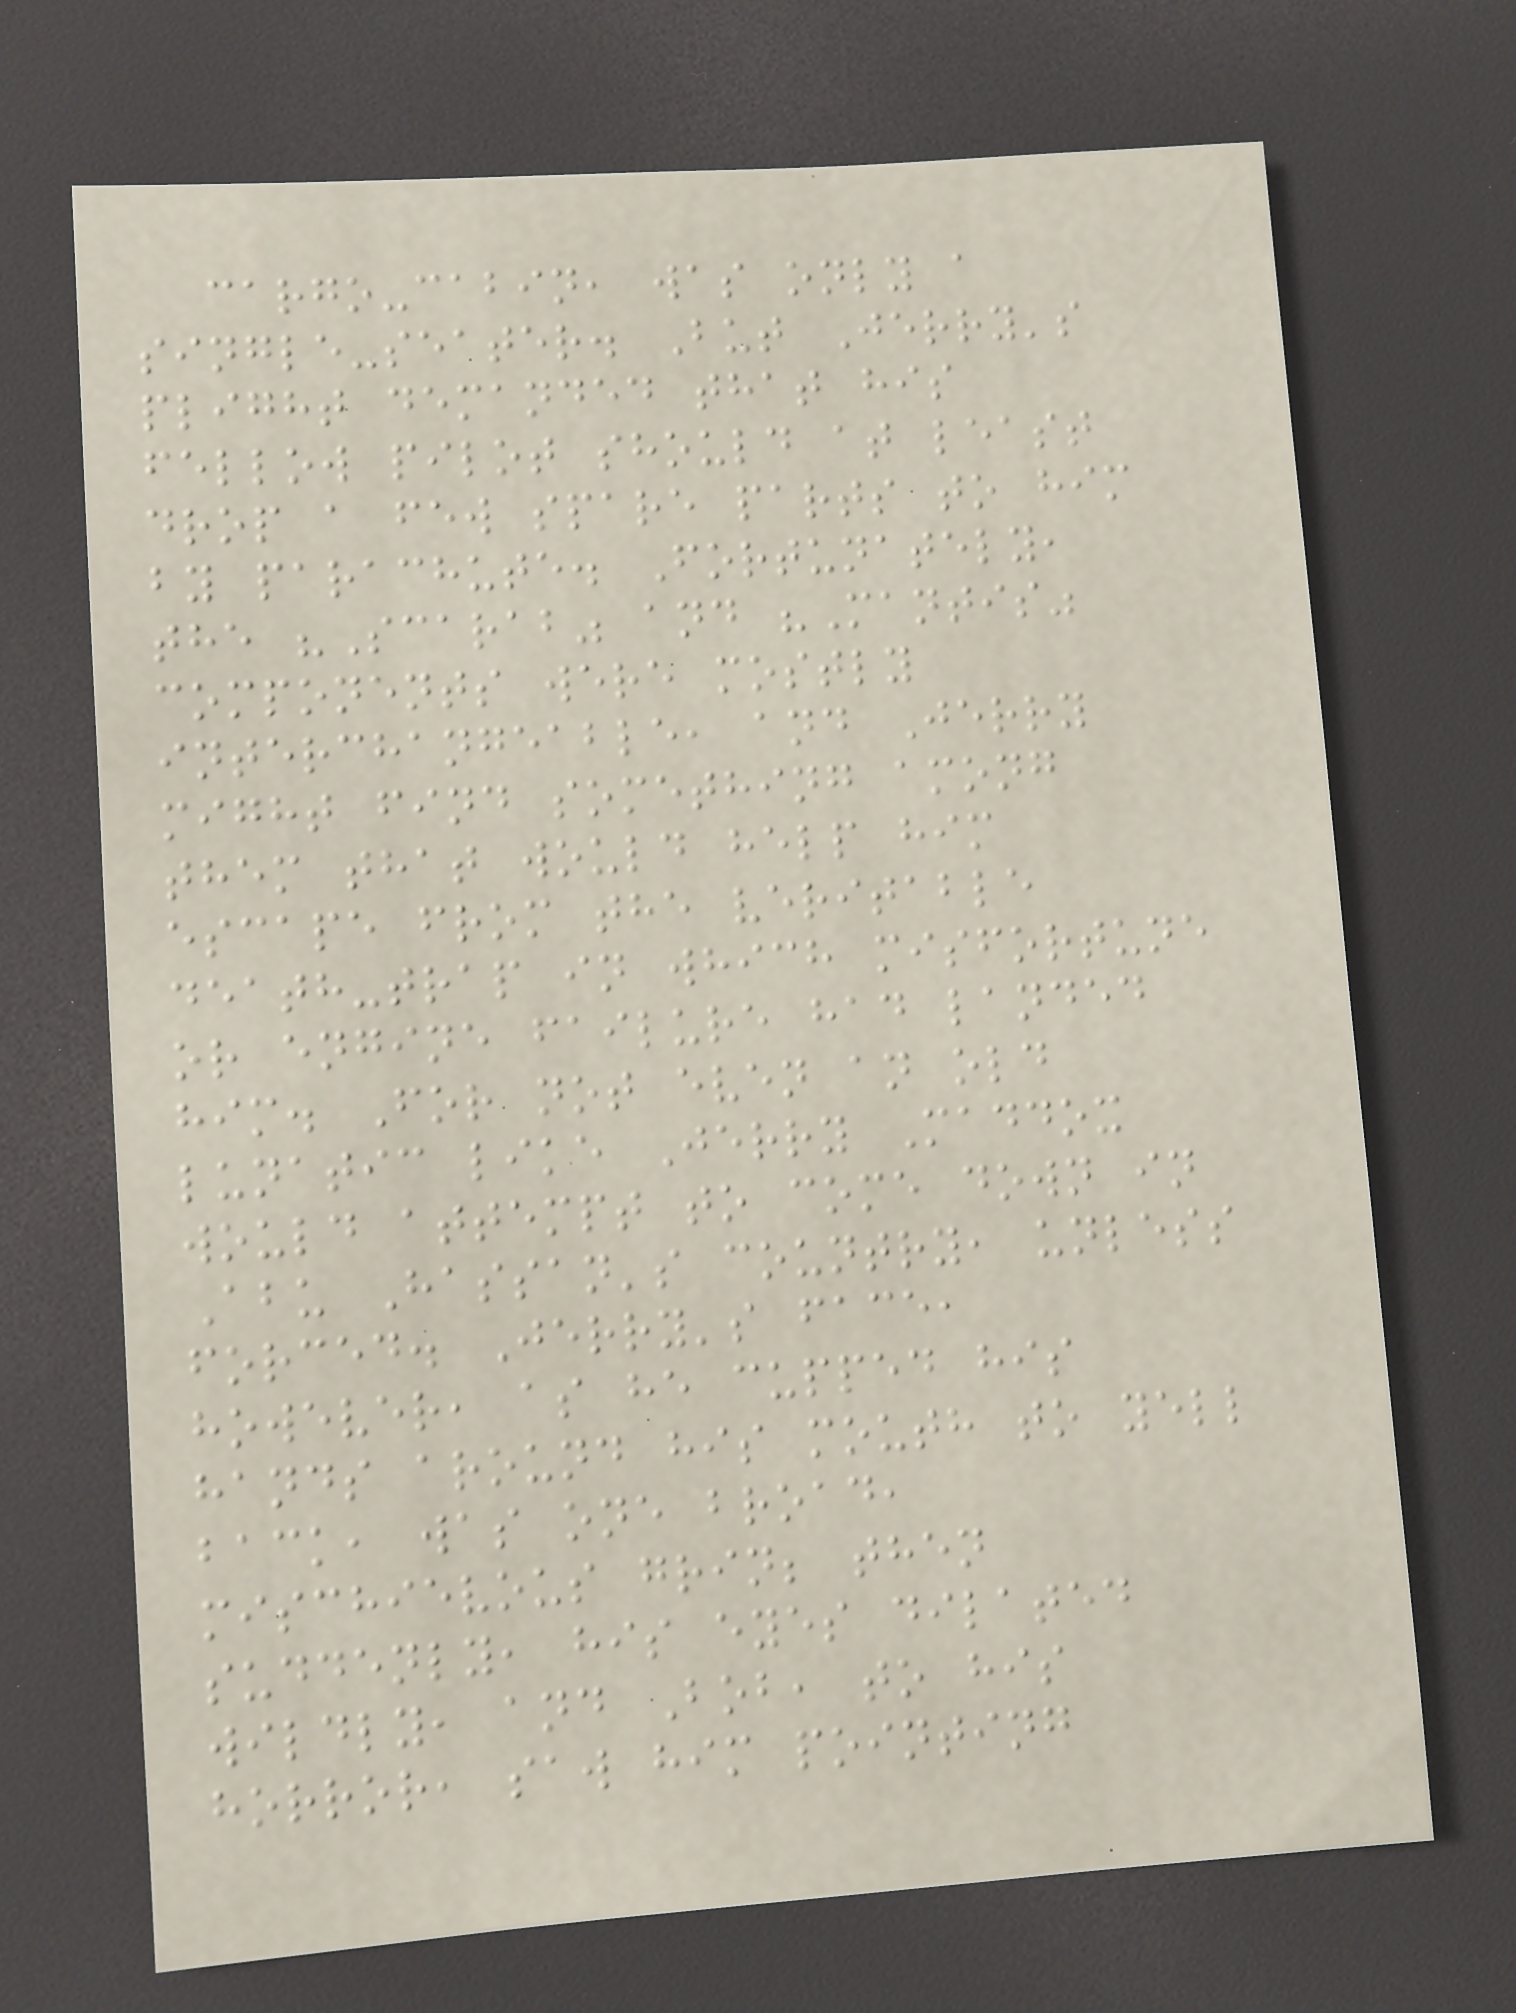cargo-cabin, was only a
single-seater. But Jerry's
plight demanded that his
fellow pilot should at least
drop a few spare parts to him
by parachute. Fortunately,
the "Scarab" and "Mantis"
components were mostly
interchangeable, and Jerry
might find something among
them that would help him
escape from the veritable
death-trap in which misfortune
or engine failure had landed
him. For not even an old
lunatic like Jerry Maddox
would attempt to come down in
Abu Hassan's country, unless
forced. Jerry's face,
however, as he cupped his
hands around his mouth to yell
back, was one broad,
mischievous grin; then
suddenly, his eyes dilated
wildly, and Bob, to his
horror, saw him pointing
